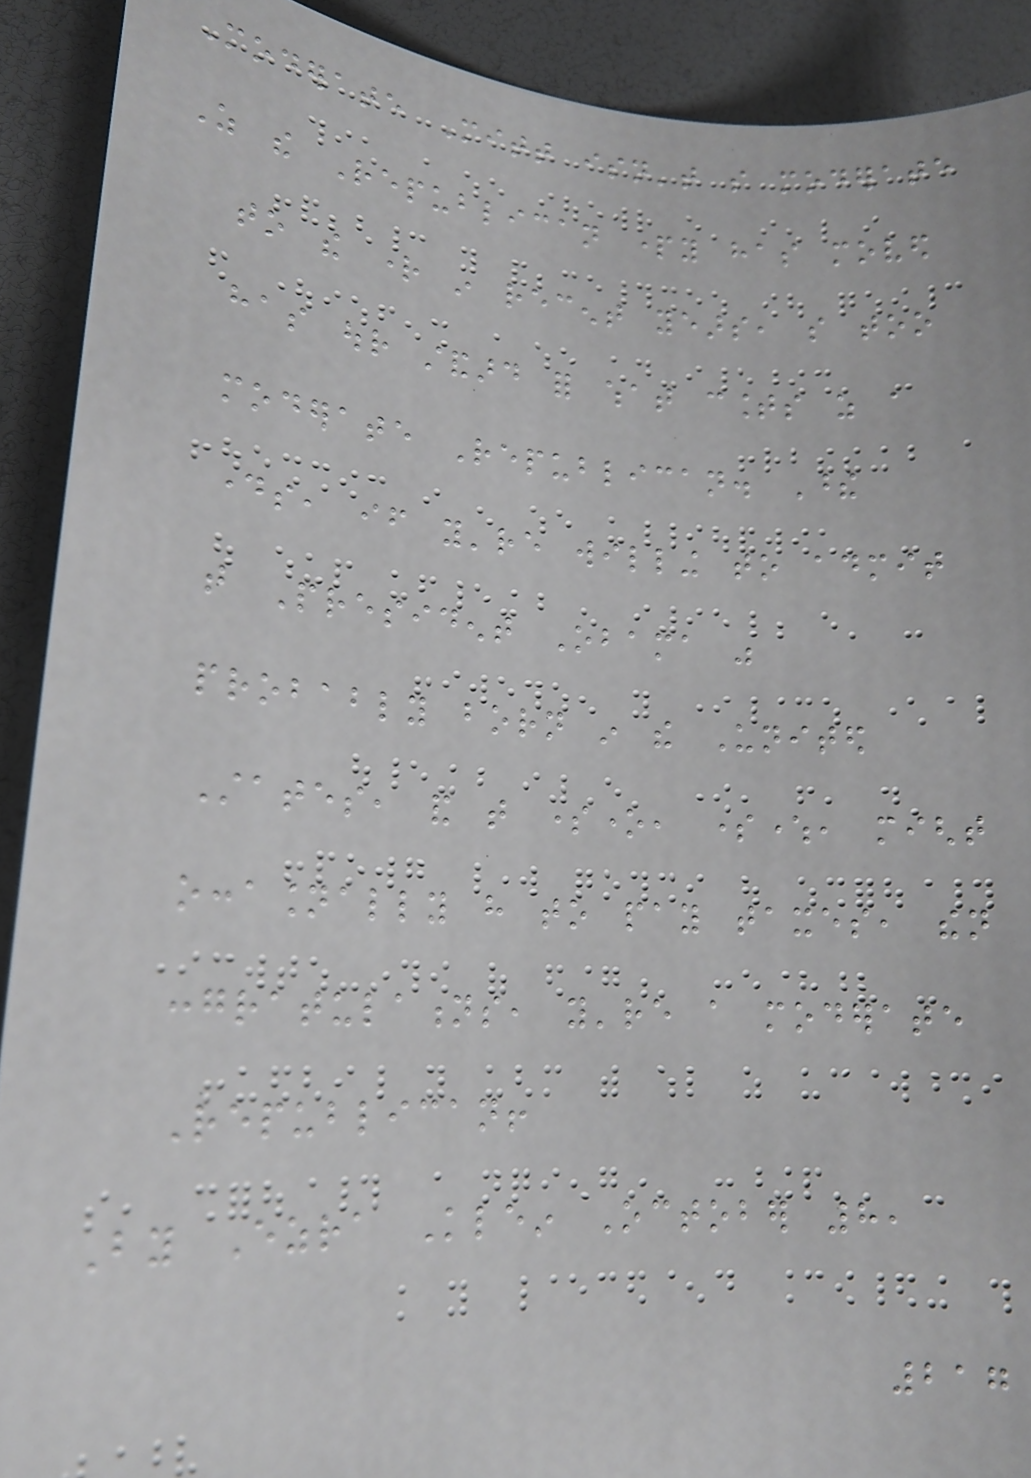Moderate Mitt isn't so moderate
As the Republican party has moved
to the right in recent years, so too
has our standard for what counts as a
moderate Republican. These
days, if you're willing to admit
that President Obama was
probably born in the United
States, and that someone, somewhere, might
occasionally have to pay taxes, then
congratulations, you're a moderate
Republican!
By Ezra Klein October 8,
217
